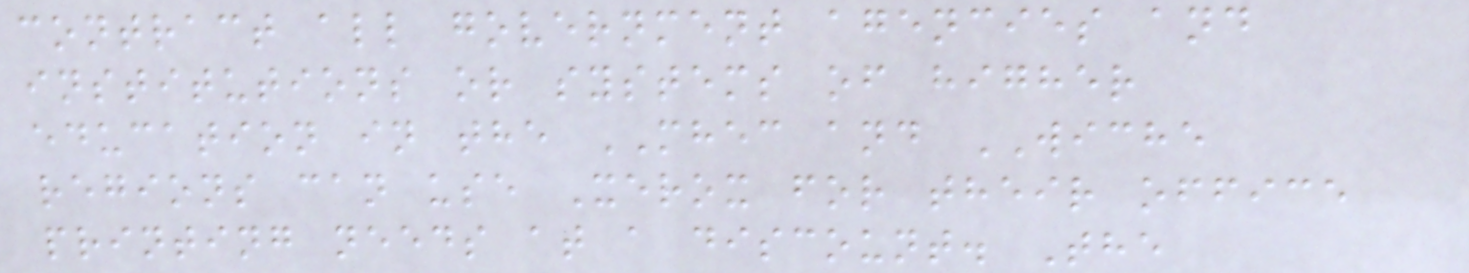contract all government agencies and
institutions or systems of higher
education in the MHEC and WICHE
regions can use Xerox for their office
printing needs at a discount. The
